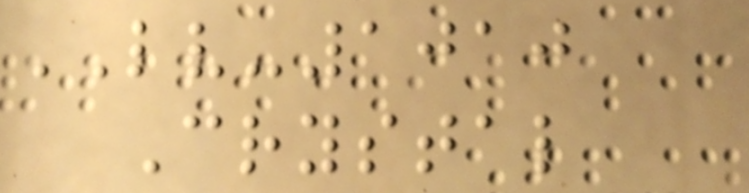LV-1010
Crystal
